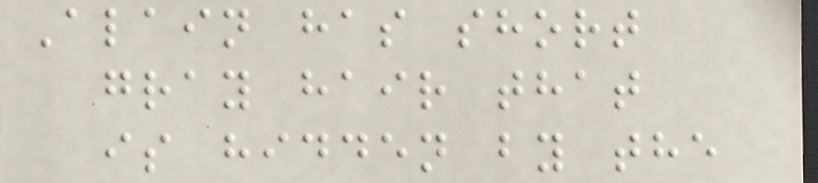Alain has short
gray hair that
is hidden by the
